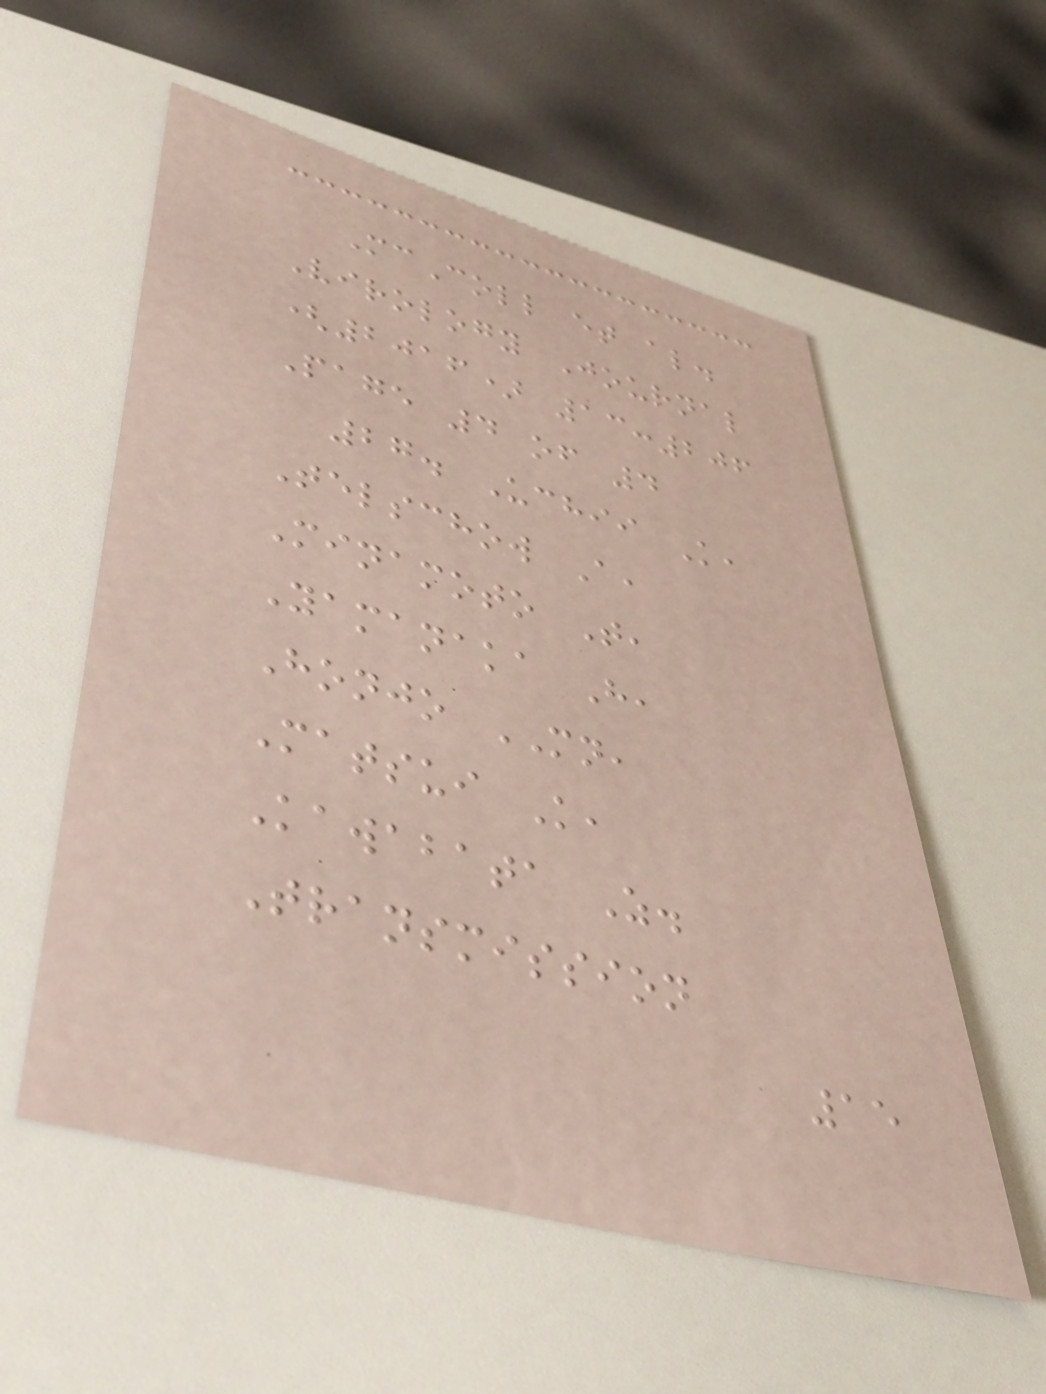McColl et al.
Virology Journal
(2016) 13:206
Page 4 of 4
27. Uchii K,
Telschow A,
Minamoto T,
Yamanaka H,
Honjo MN,
Matsui K,
Kawabata Z.
Transmission
15
